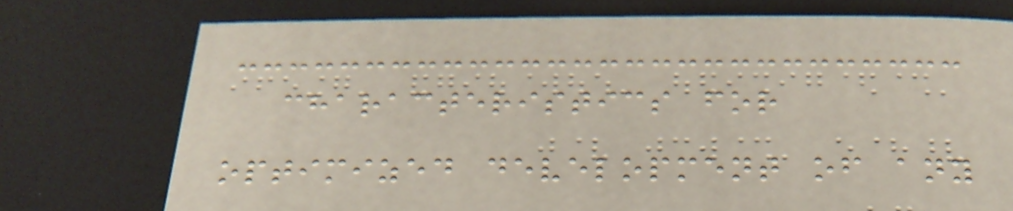characteristics for
optimized development of any
